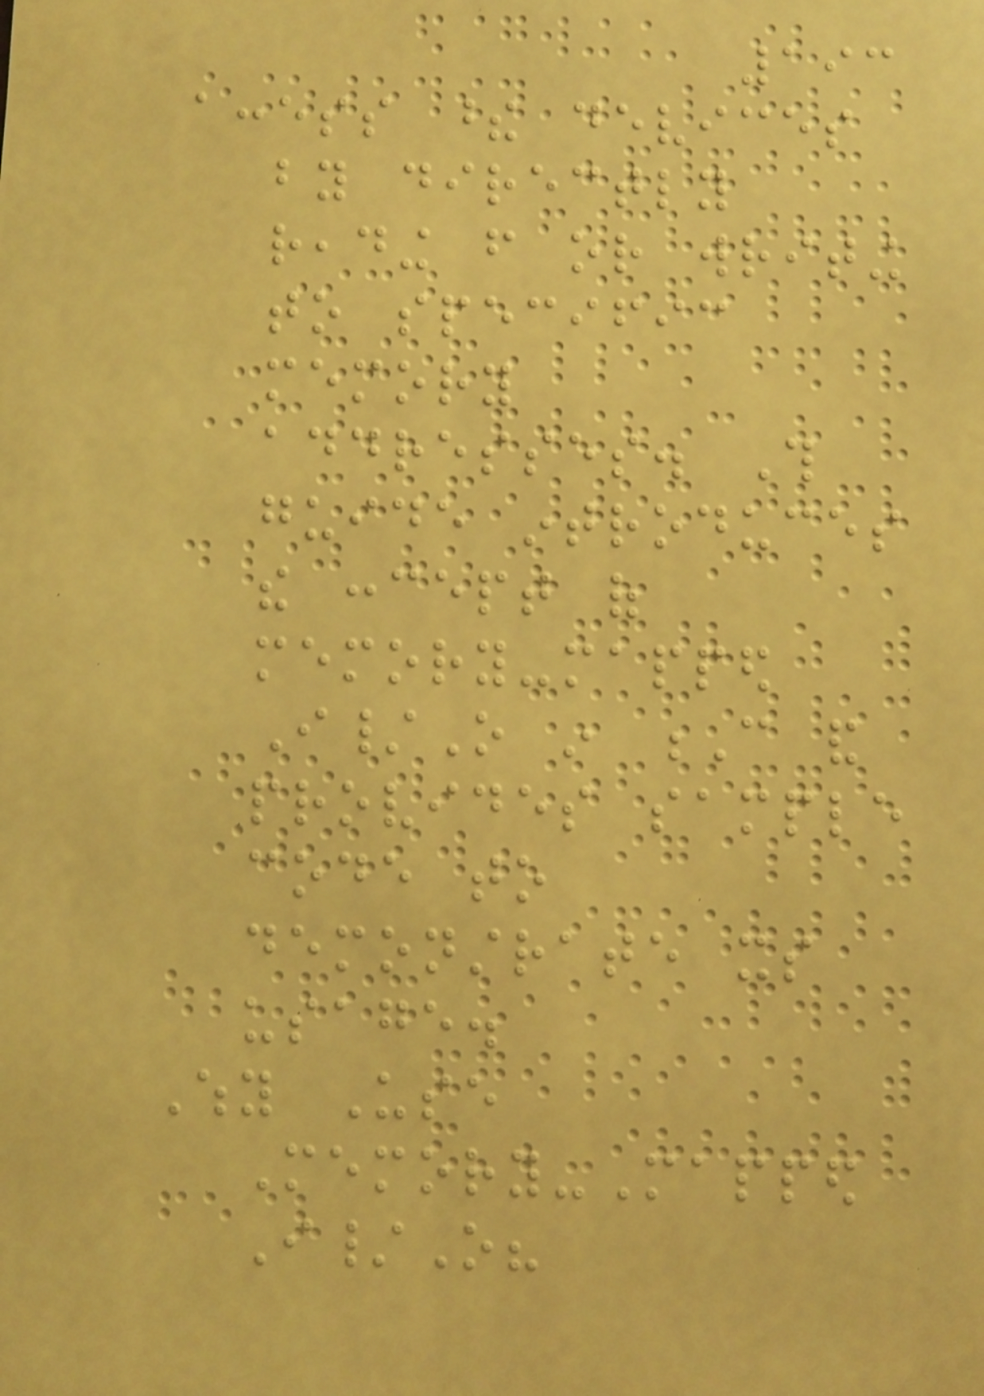193
access these devices
by directly
reading from or writing
to specific
memory
addresses. This
guide introduces
the concept of
memory-mapped
I/O in C and
provides sample
code to
demonstrate its
usage.
Why Use
Memory-Mapped
I/O?
